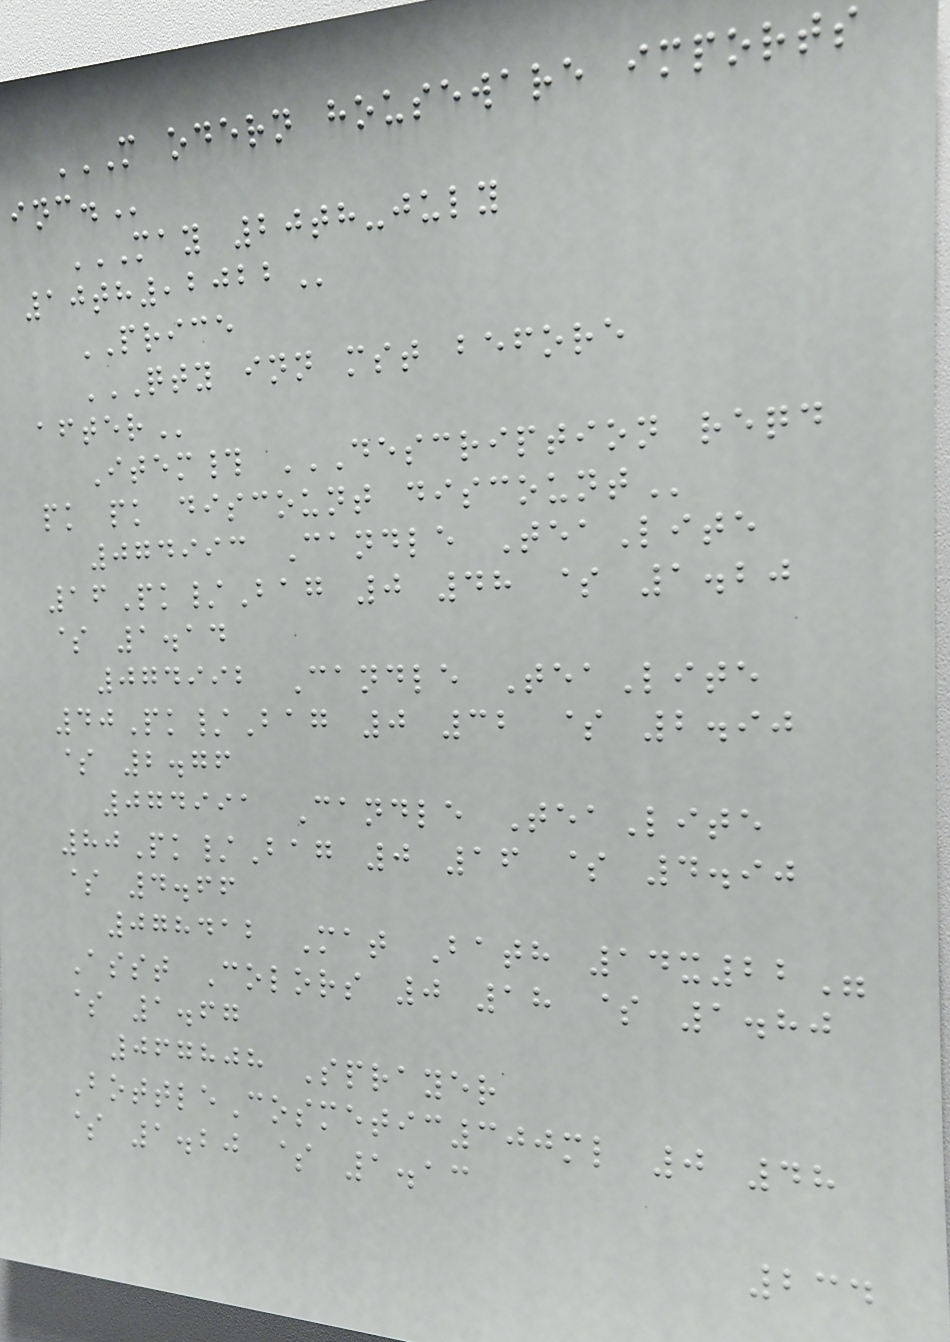M ODERN HOUSEWARE IMPORTS
INC.
MAY 20TH-JULY
10TH,2022
PRICE
QTY INN MST BEFORE
AFTER
Item# DESCRIPTION REQD
PK PK DISCOUNT DISCOUNT
074993 Candle TeaLite
16Pk/Bag 0 48 $ 1.20
$ 1.14
074992 Candle TeaLite
40Pk/Bag 0 32 $ 2.90
$ 2.76
074991 Candle TeaLite
80Pk/Bag 0 16 $ 4.90
$ 4.66
078412 Mat Bath 14x22"
Asst Colors 0 18 $ 1.80
$ 1.67
067808 Sprayer
BottleCosmetic300ml 0 48
$ 1.20 $ 1.13
234
